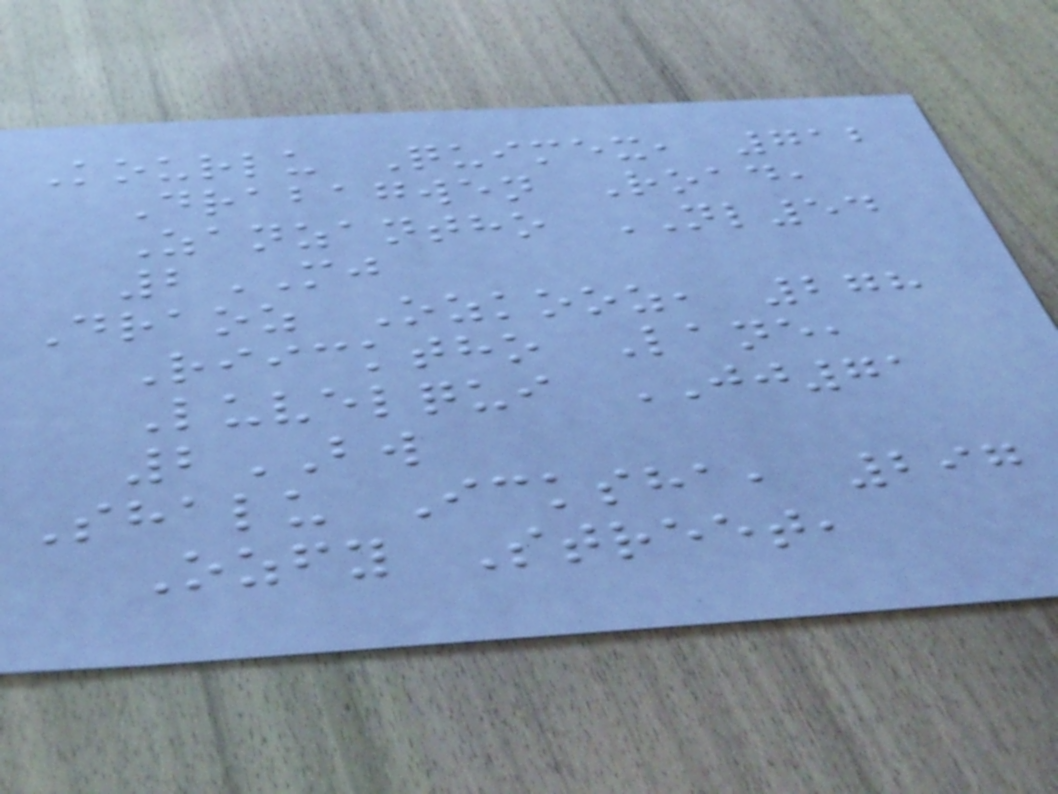Kourlu Quimex, 712
Drabagwen Road,
Zanzantho NL54
2MJ
Draoz Ozkooz, 278
Riicktho Lane,
Luvelqui JJ71
2BW
Shalu Icksha, 297
Ozfy Street,
